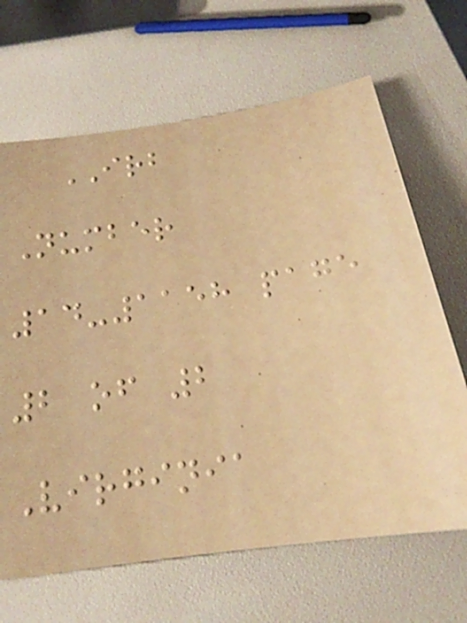IRB
Number
14-1158 page
2 of 2
Virginia
